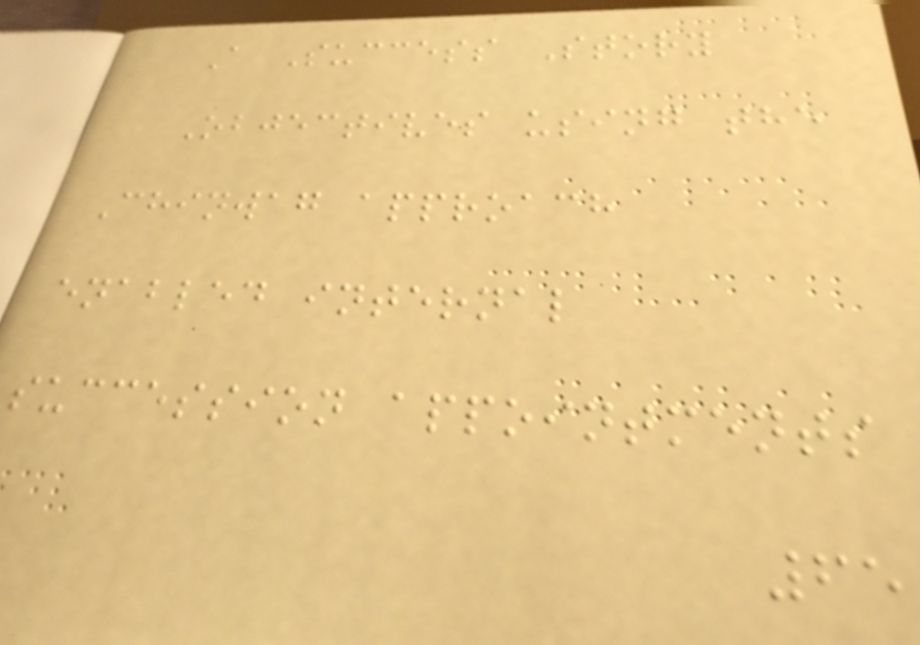A Success Story
Objectives using the
Chinwag approach
enabled internal
succession appointments
65
